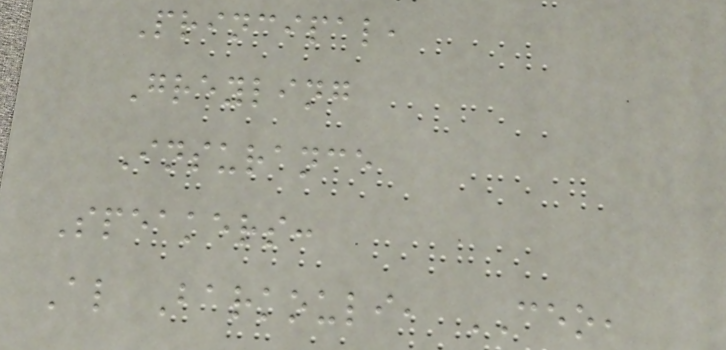Principal,
Greyling
Insurance
Speakers:
Al Barkouli, CEO,
